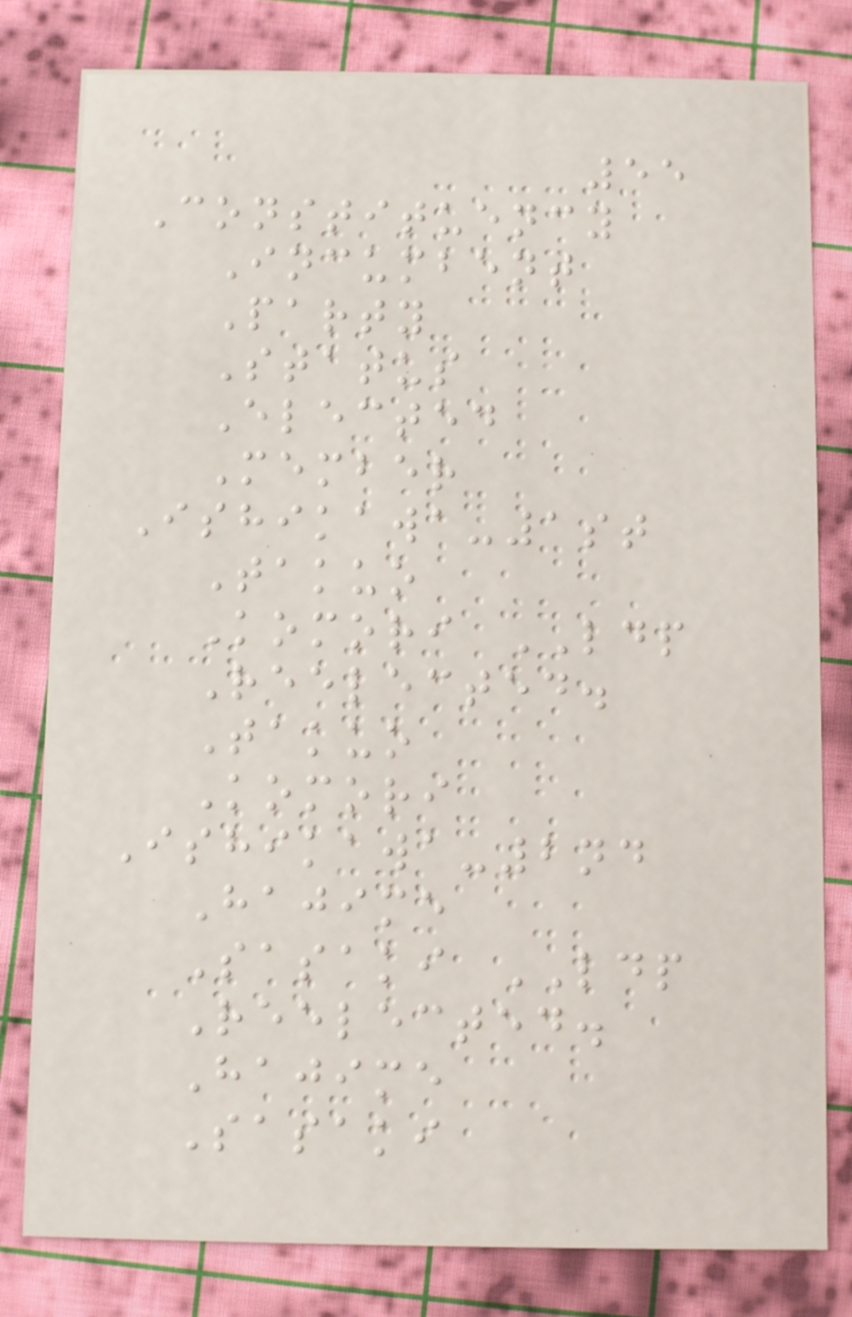55
Constituency
Incumbent
Party
Status
Elected
Member
Ishikawa-1st
Takuo
Komori LDP
Reelected.
Takuo
Komori
Ishikawa-2nd
Hajime
Sasaki LDP
Reelected.
Hajime
Sasaki
